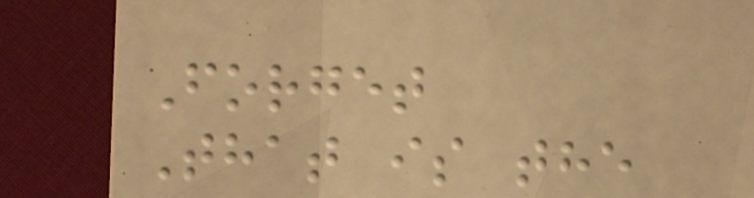Forget
That is the
